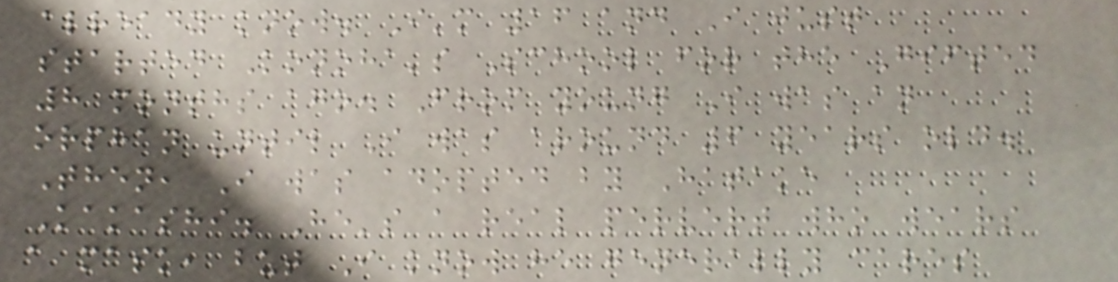already know. I'm 16 and I just
started Konoha's School for the Gifted
8 months ago. From young I was an
orphan until I was around 6 years old.
Then, I was adopted by Hatake
Kakashi. He's a real pervert who wears
a mask, but I know he generally cares
